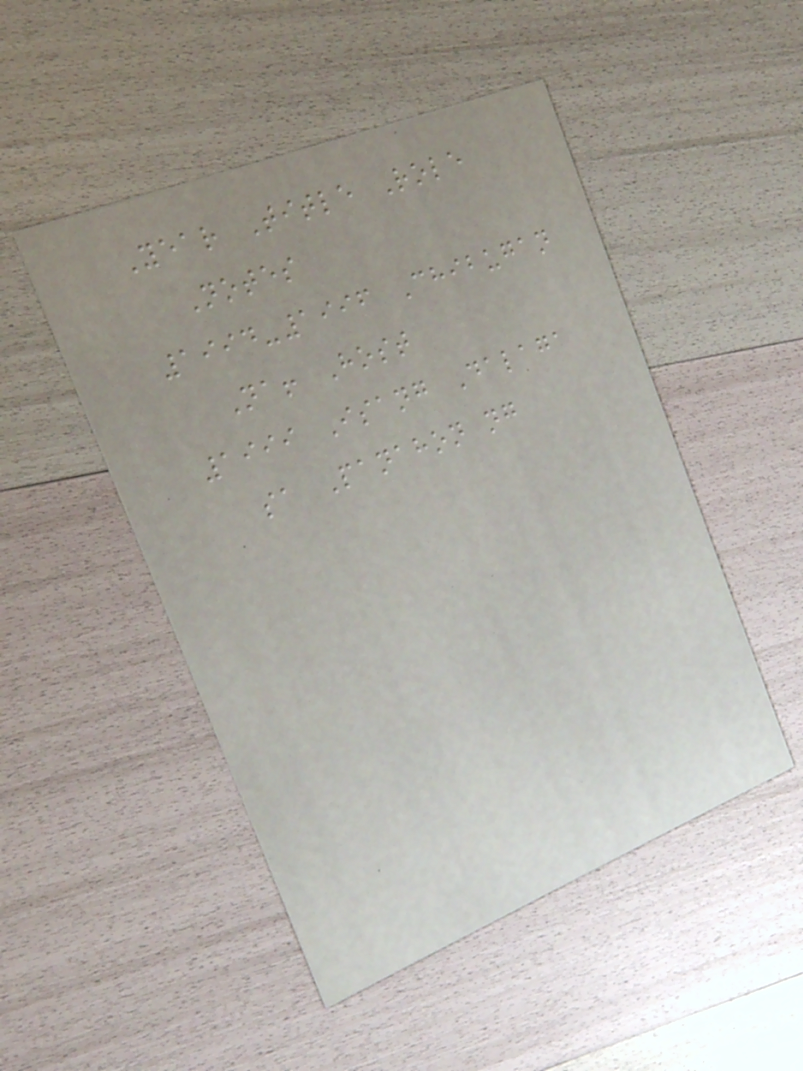Year Title Role
Notes
1994-1996 Chibugan
Na! Host
1999 Isang Dalaga
sa Panahon ng
